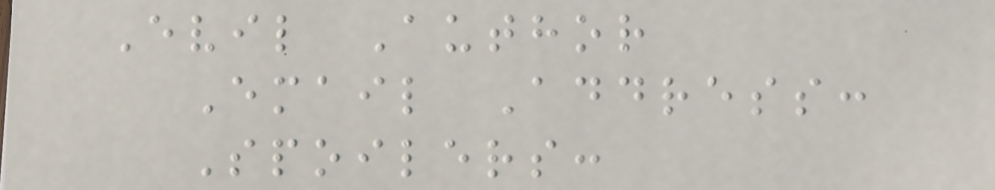Evil Author
Email Address:
Spoilers:
